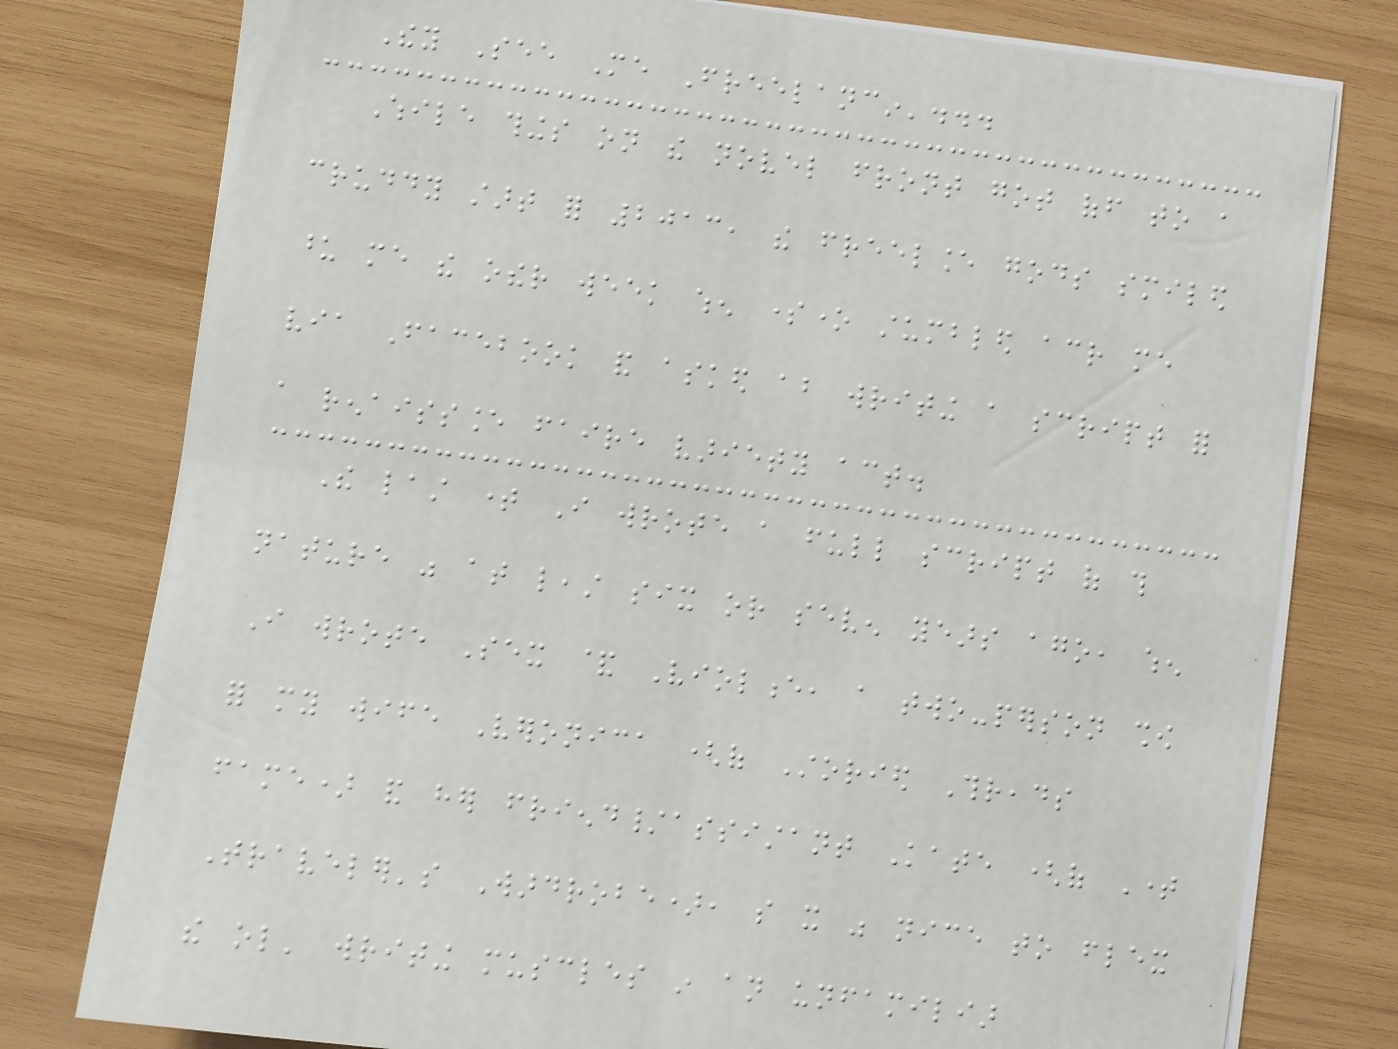They See Me Freelancin'...
While things on the novel front got off to a
cruddy start for 2013, the freelance gods smiled
upon me the other week when someone stumbled across me
via Facebook and asked about writing a script for
a renaissance faire variety act.
The last time I wrote a full script of this
nature was at least six or seven years ago, when
I wrote Sex & Violence, a two-person show
for my wife Veronica (of Storied Threads
fame) and her friend/assistant Kate (of Time
Traveler's Wardrobe), so it was nice to flex
the ol' writing muscles in an unfamiliar
